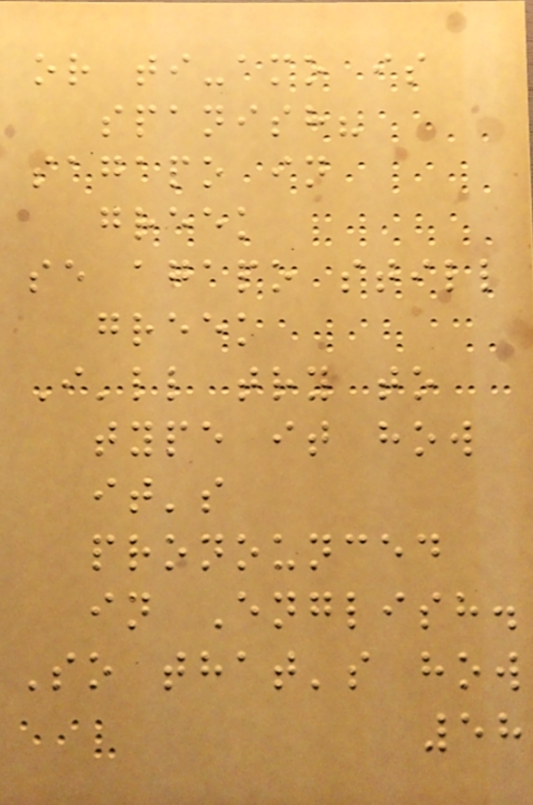or ti-amo is
spanish?
sagapo in
greek
se agapo still
greek
I'll try to
type it how
it's
pronounced
in English.
So that's how
58
